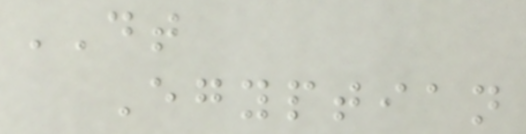DT
Egyptian
